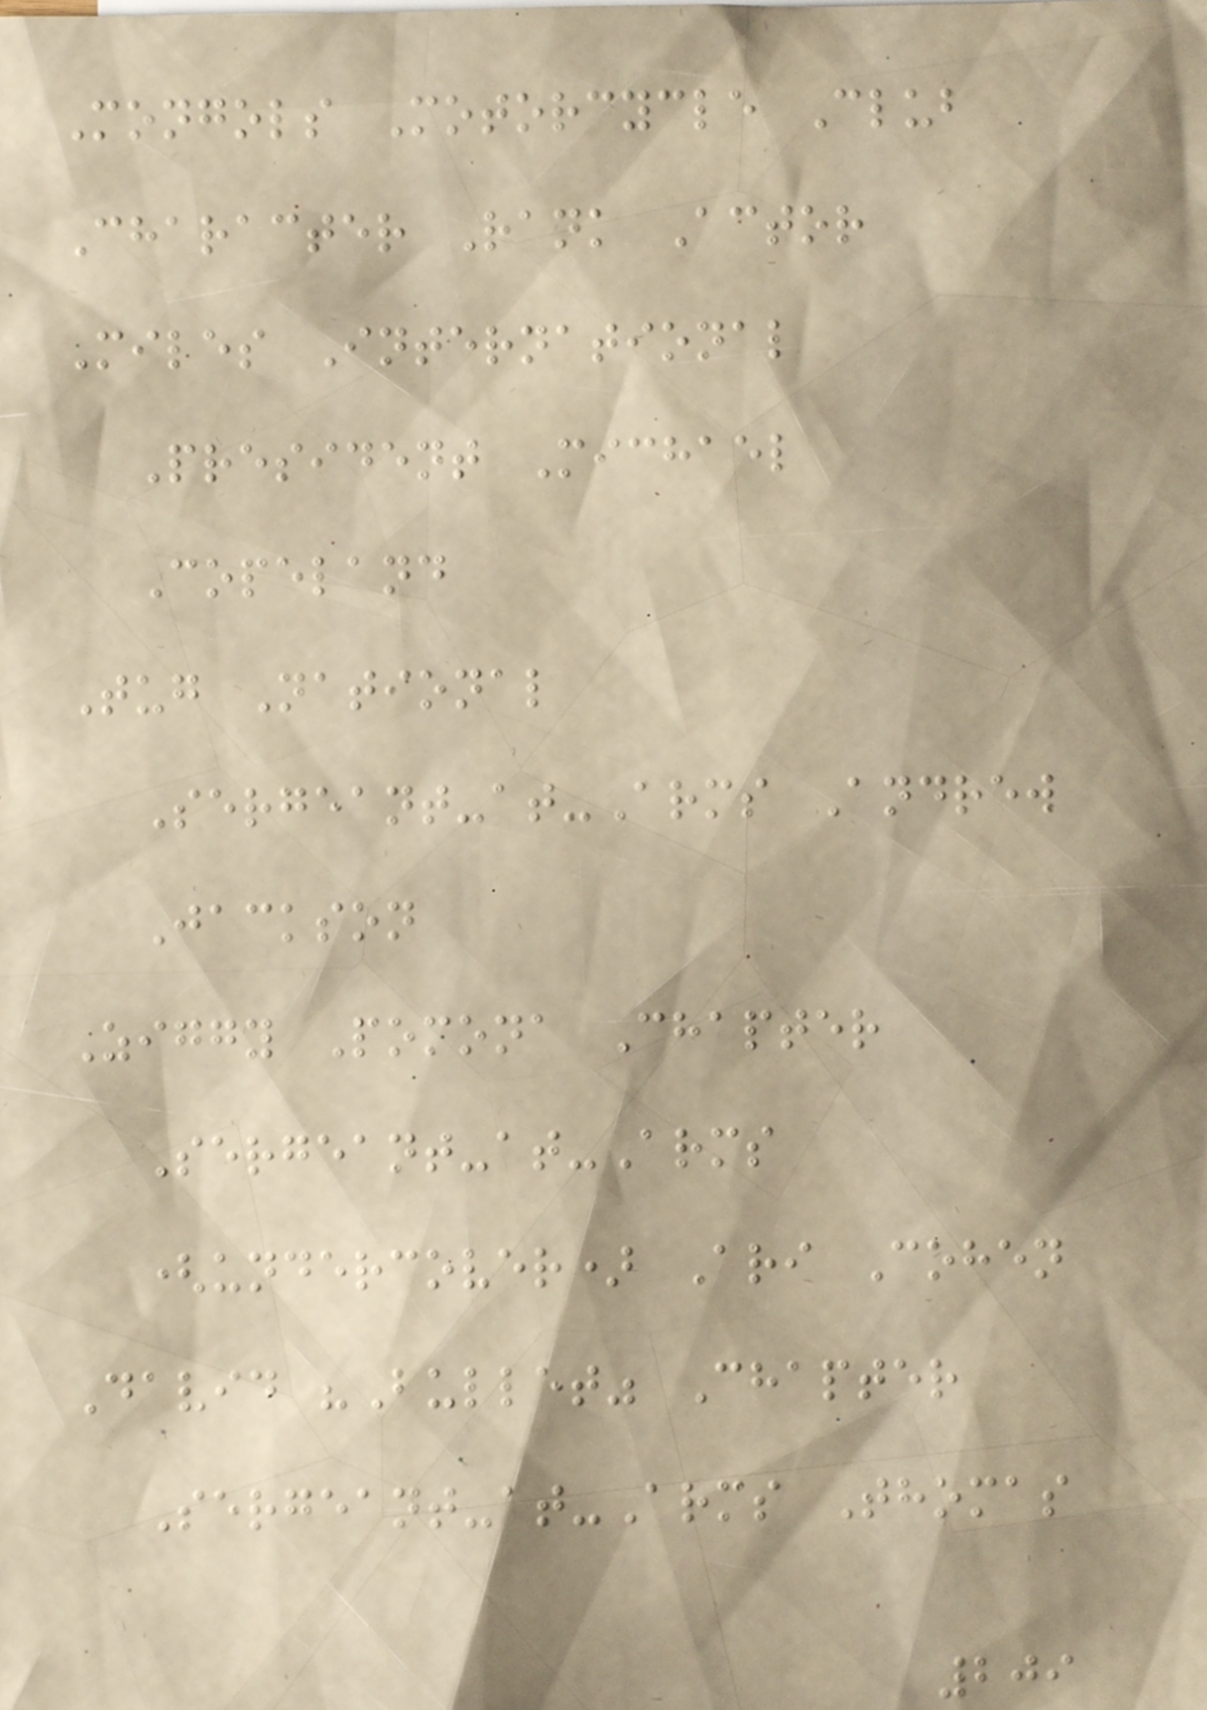Mongols Motorcycle Club
Character Rank Actor
Miles International
President Michael
Copeland
Tug National
Sergeant-at-Arms Andrew
Jackson
Ziggy Pomona Chapter
Sergeant-at-Arms
(undercover) Ari Cohen
David "Bullet" Chapter
Sergeant-at-Arms Thomas
209
